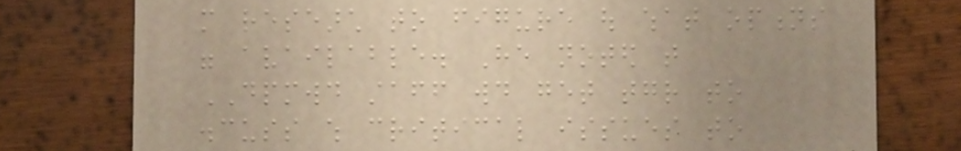more research to figure out what options
were available. He noted that
DPMWD staff would get together to
discuss which critical issues to
